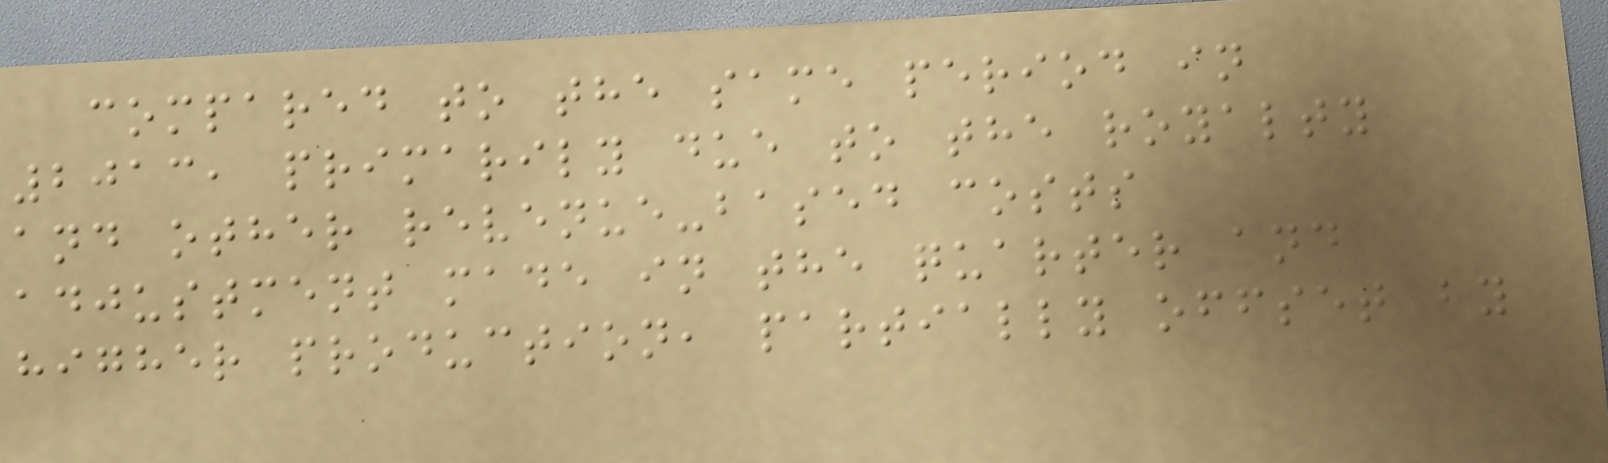compared to the same period in
2013, primarily due to the royalty
and other revenue-based costs
adjustment made in the quarter and
higher production, partially offset by
